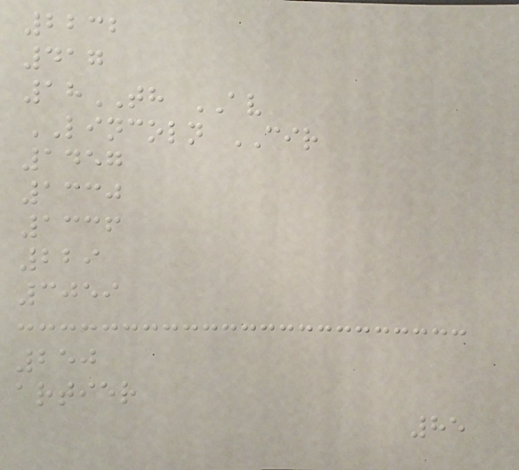2232
417
18TH AV
LINCOLN CIR
1457
1330
1336
229
3059
250
artier
85
